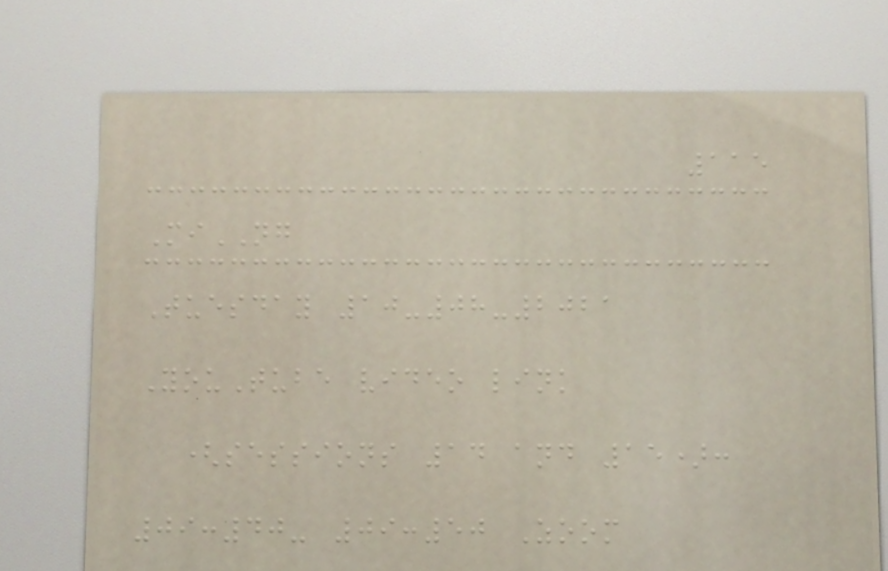115
MiNG
Tuesday 10-08-2021
YouTube video link
(sessions 14 and 15):
09:40- 09:50 Zoom
